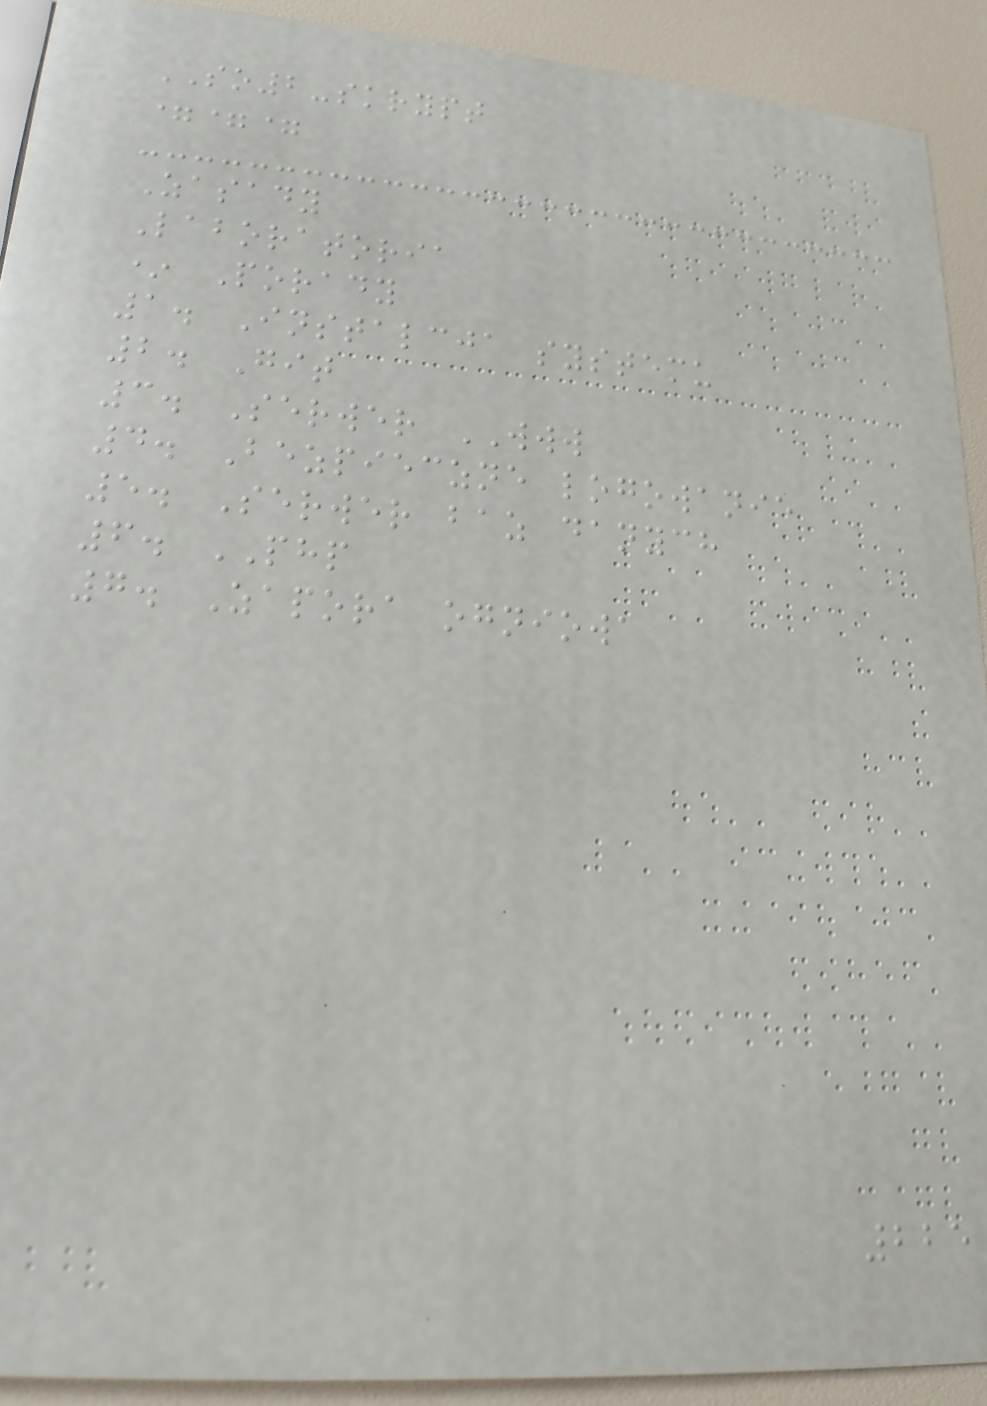SO2-skrypt
===
Zasady
Laboratoria
* Porady
1. Instalcja systemu
2. Git
3. Serwer WWW
4. Bezpieczne logowanie
5. Serwer baz danych
6. PHP
7. Zapora ogniowa
225
